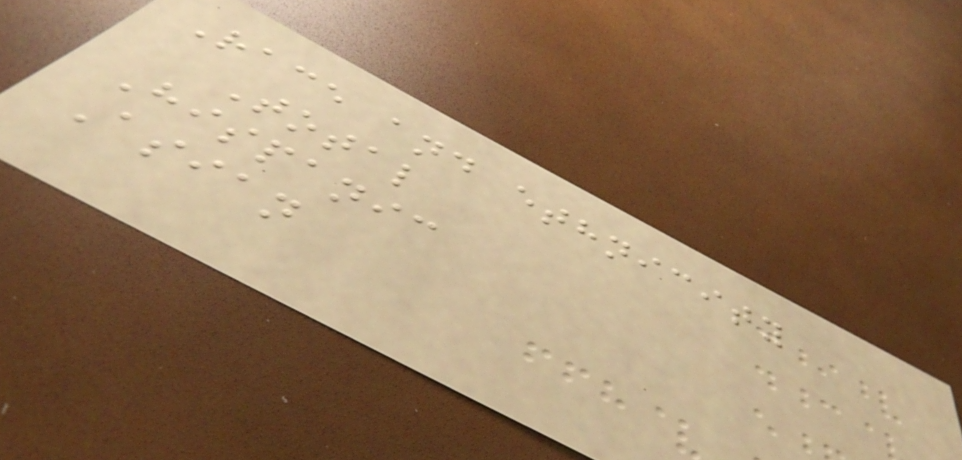Race and ethnicity
Total
Hispanic
Asian
